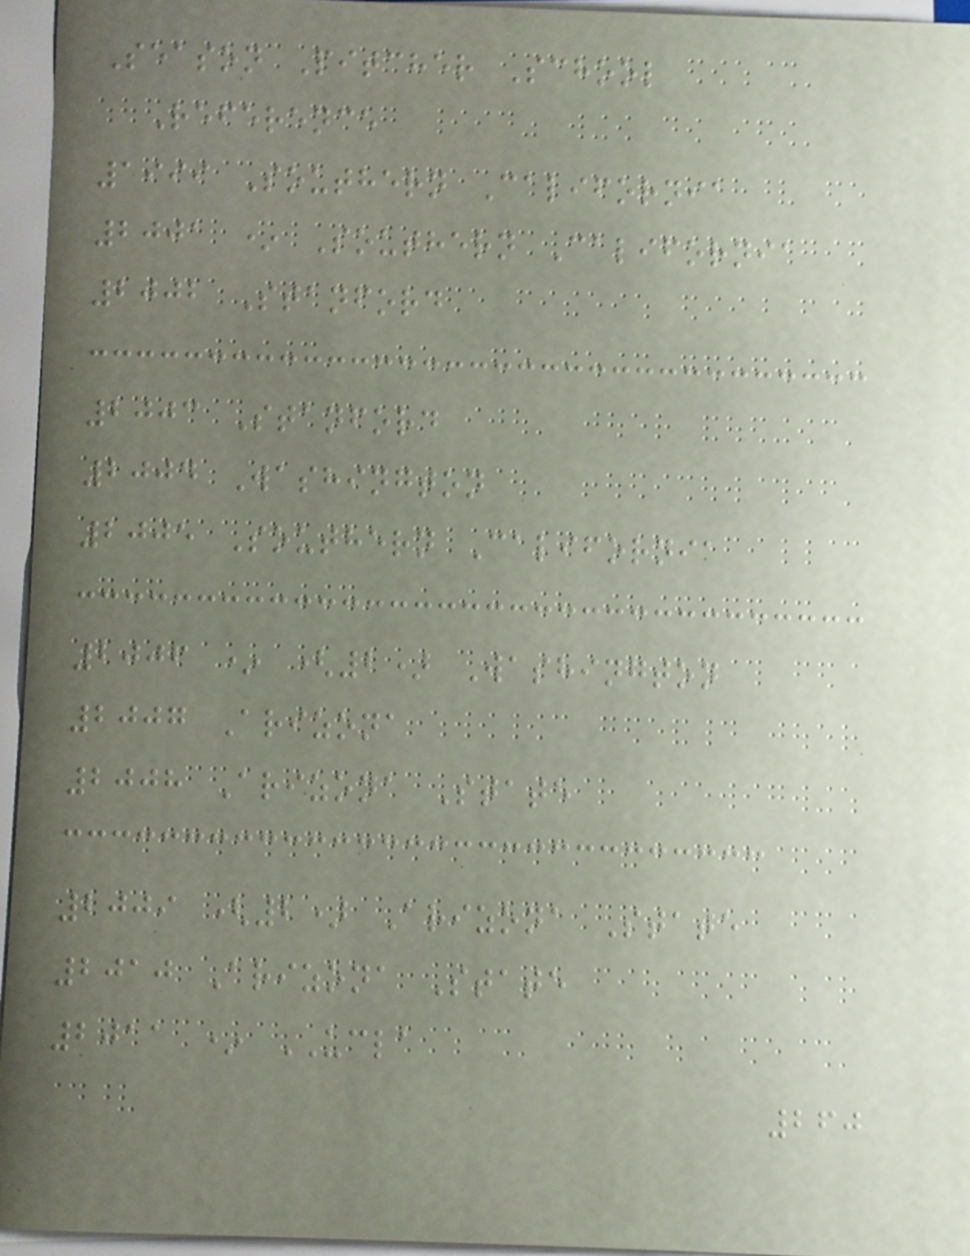Season Pitcher School
Reference
1999 Southern California
2001 * Southern California
2002 Stanford
2003 Stanford
2004 Washington
2005 Southern California
2006 * (2) Washington
2007 Arizona
2008 Arizona State
2009 (2) Arizona State
2010 Arizona State
2011 * UCLA
260
